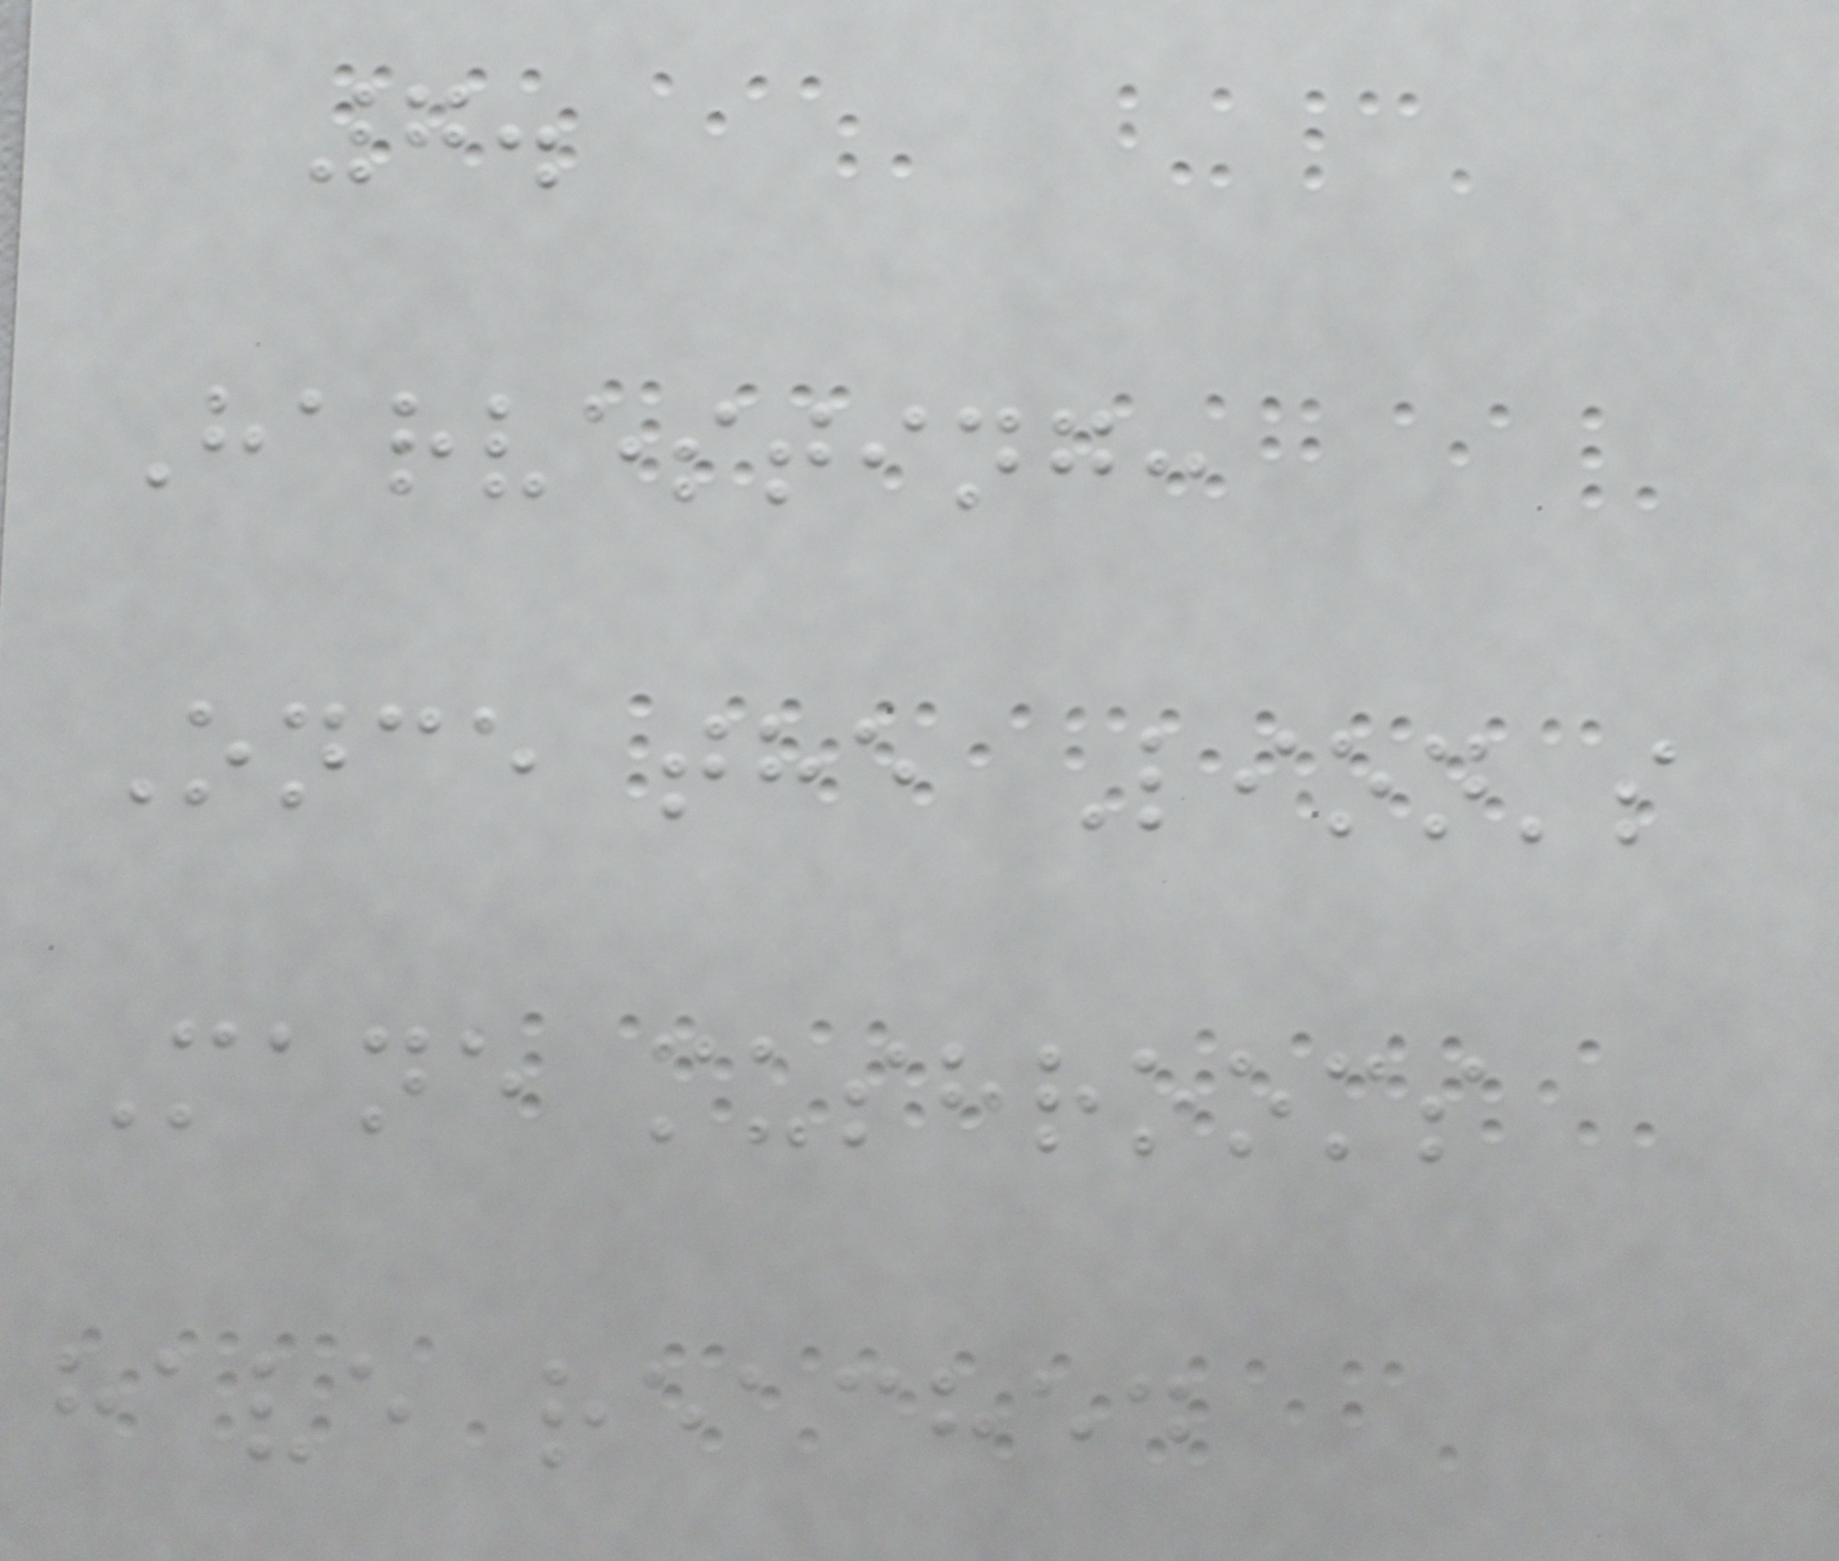7.
Harvesting:
Once the Lion's
Mane mushrooms
have reached
